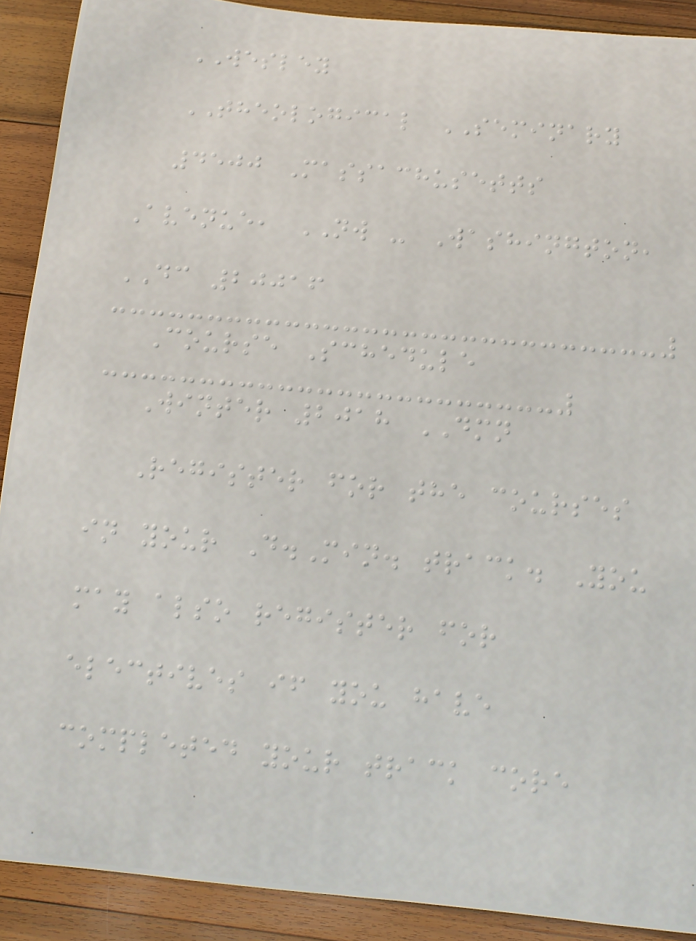WESLEY
THEOLOGICAL SEMINARY
4500 Massachusetts
Avenue, NW - Washington,
DC 20016
Course Schedule
Winter 2018 DMN
Register for the courses
in your D.Min. track. You
may also register for
electives if you have
completed your track core
